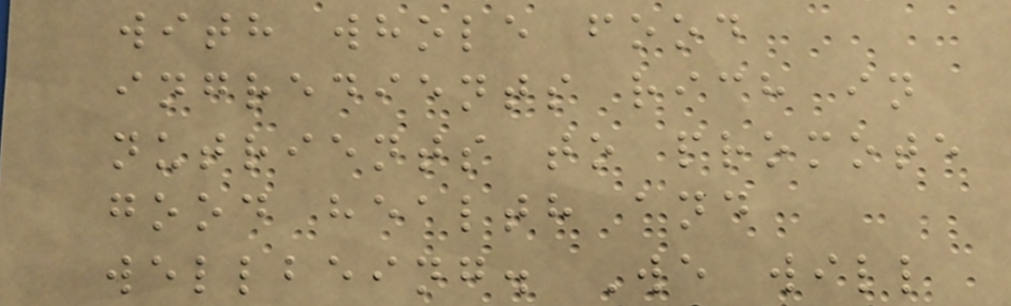with whole food
ingredients rich in
nutrients to promote
good health and
wellbeing. We will
